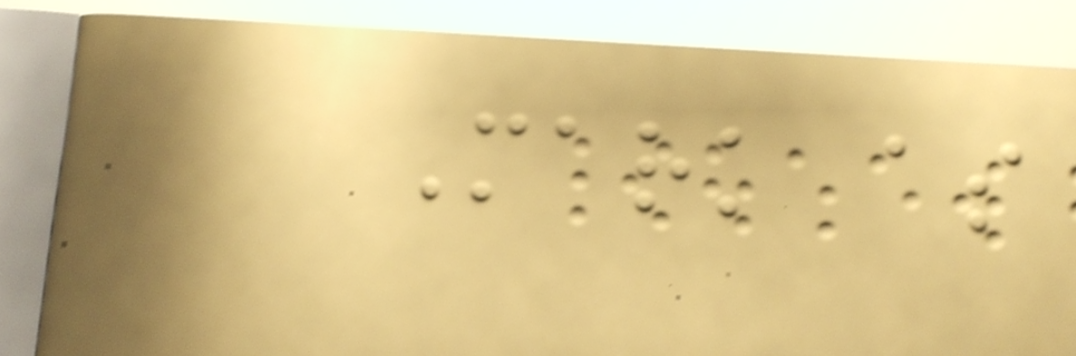Mark as
